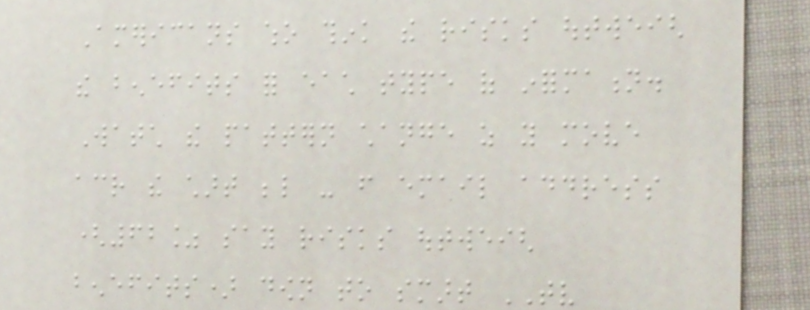Americans who think the risks outweigh
the benefits for each type of information.
Watch the pattern change as you move
across the chart below - from email address
(62% say risks outweigh
benefits) down to smart TV
